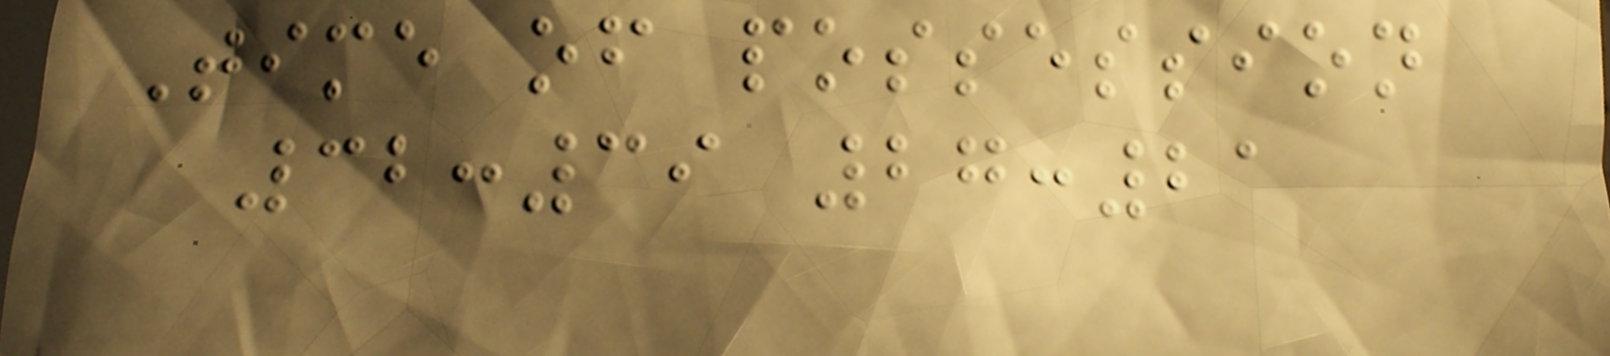Time of possession
32:39 27:21
